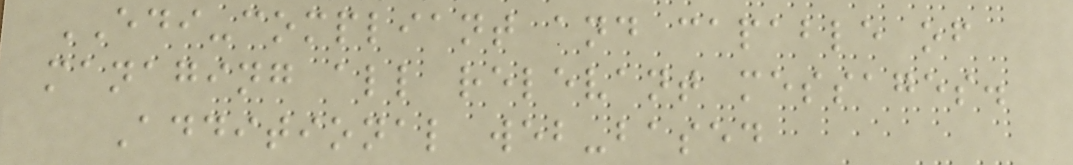EDI-compliant and capable of
managing all relevant messages.
Additional web-based
